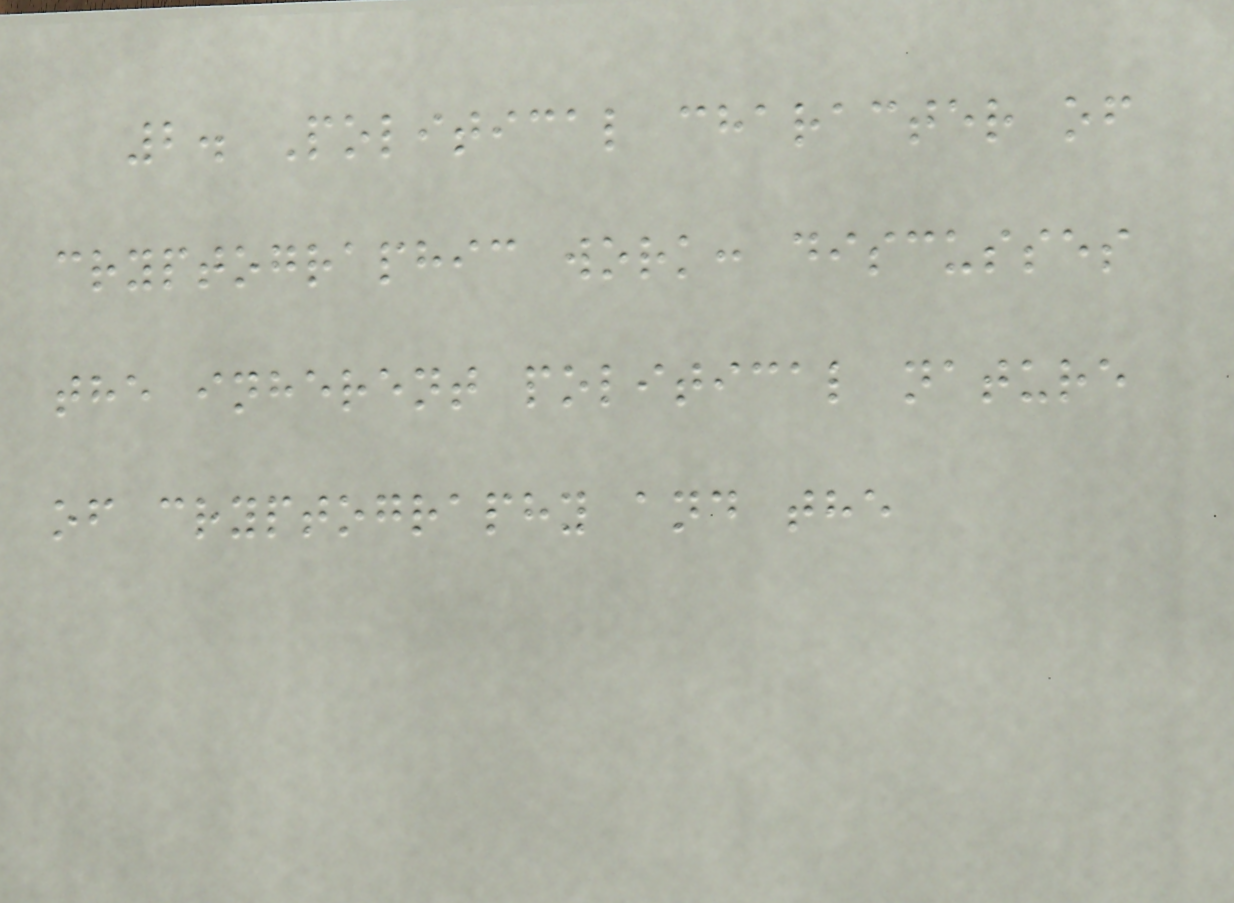2. Political character of
cryptographic work: discusses
the inherent political nature
of cryptography and the
